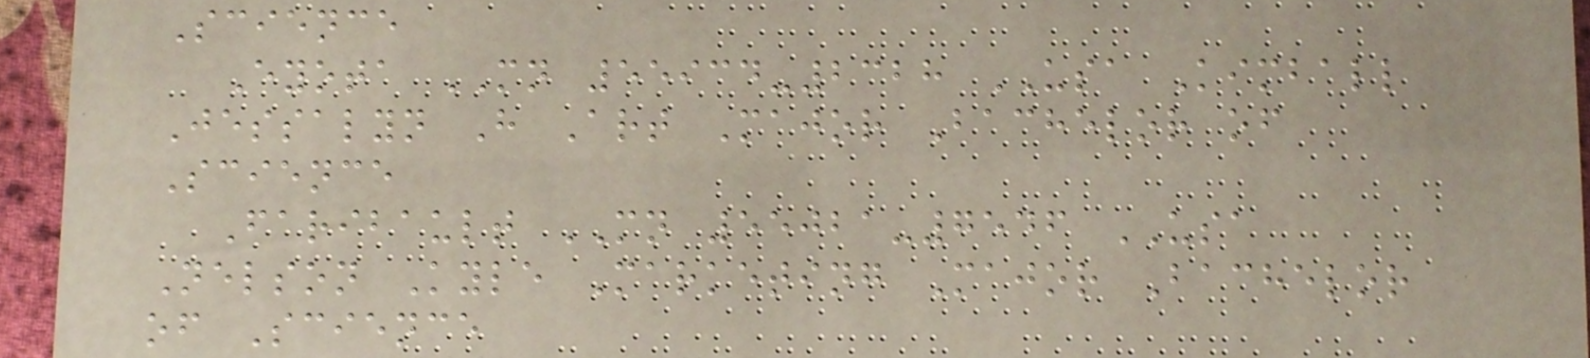Science
Eyota MN 55934-2328 USA Kimball
Jessalyn H Art Major Bachelor of
Science
Faribault MN 55021-7546 USA
Nelson Kyle Marketing Major Bachelor
of Science
